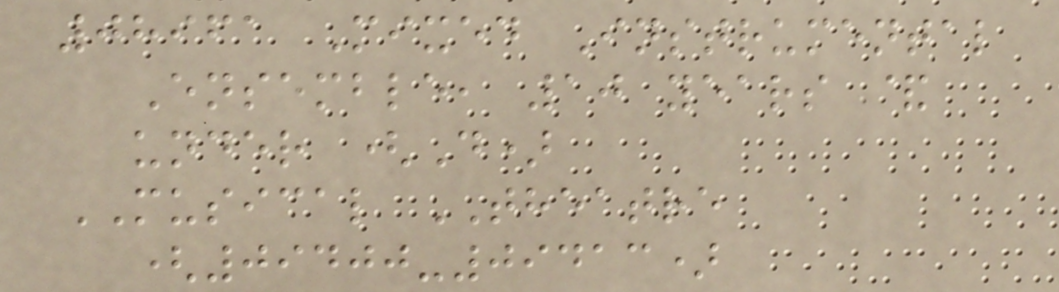08961 Mixed Instrumental
Ensemble, 10 years &
under (D)
MUSICAL THEATRE
(09400-09413)
